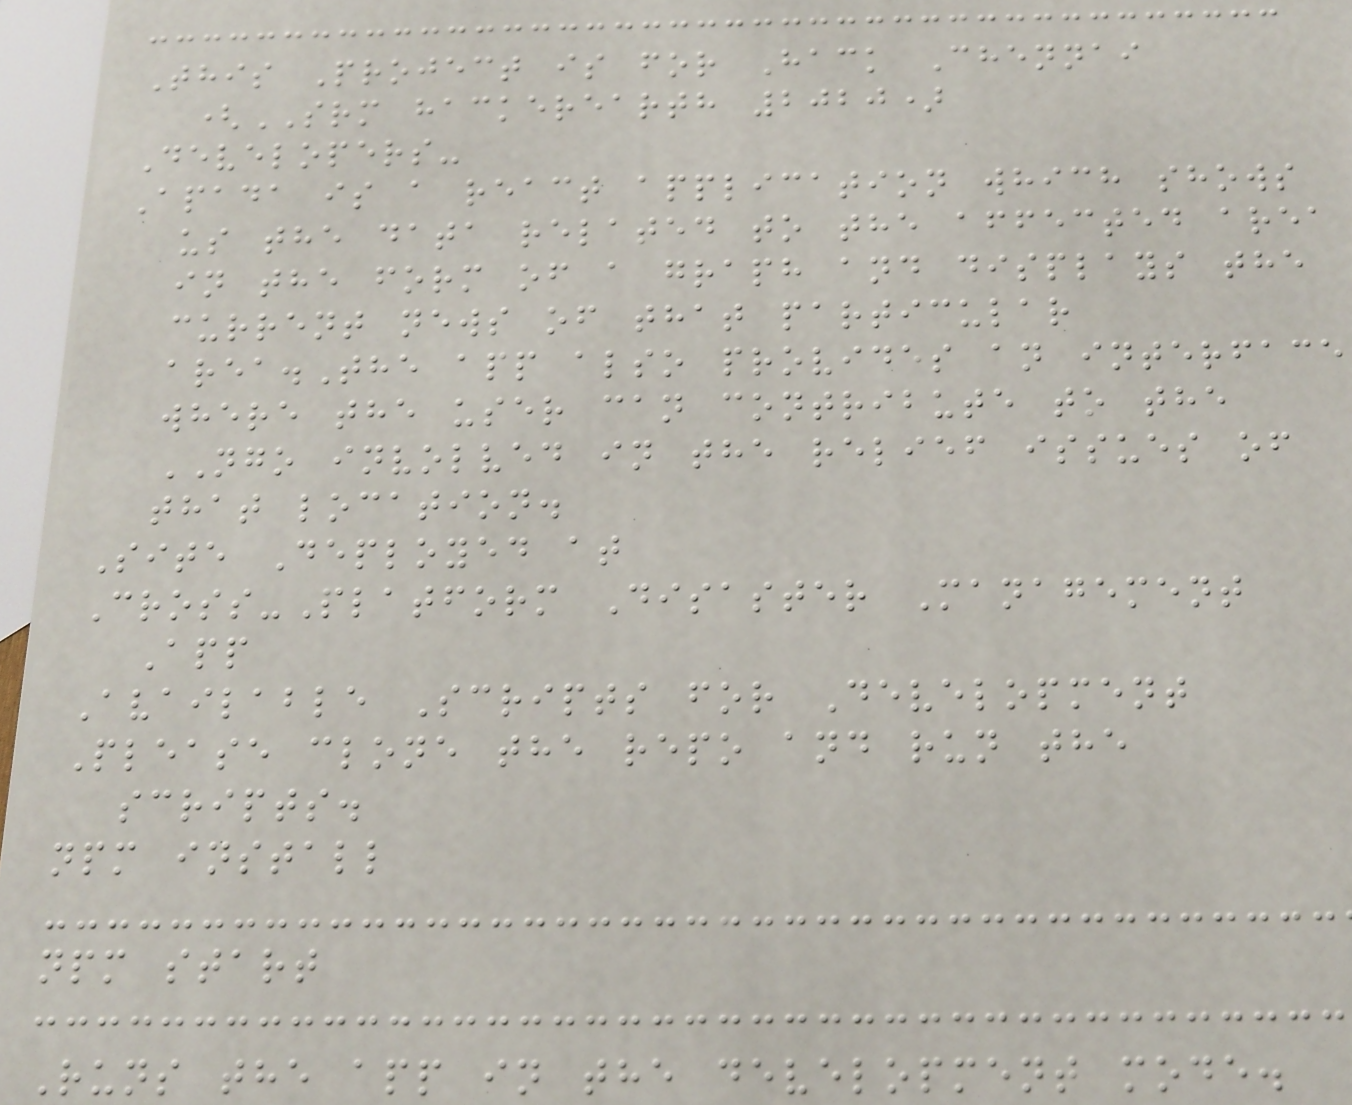This Project is for Hack Chennai
(SRM hackerearth 2020)
Developers-
Apada is a react application which shows
us the data related to the affected area
in the form of a graph and displays the
current news of that particular
area.The app also provides an interface
where the user can contribute to the
NGO involved in the relief issues of
that location.
Site Deployed at
Cross-Platform Disaster Management
App
Available Scripts for Development
Please clone the repo and run the
scripts.
npm install
npm start
Runs the app in the development mode.
